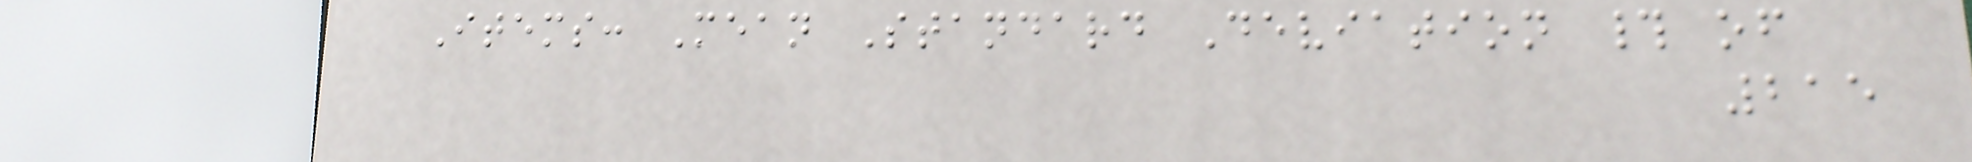Items: Mean Standard Deviation # of
215
